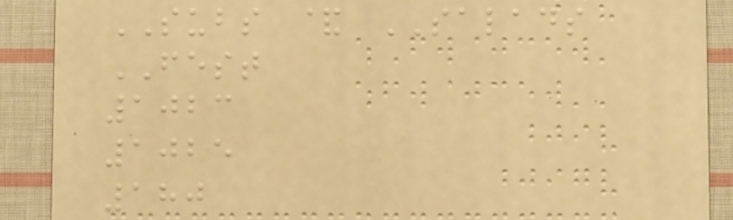SUBS & SALADS
FEST
1023
1025
180
